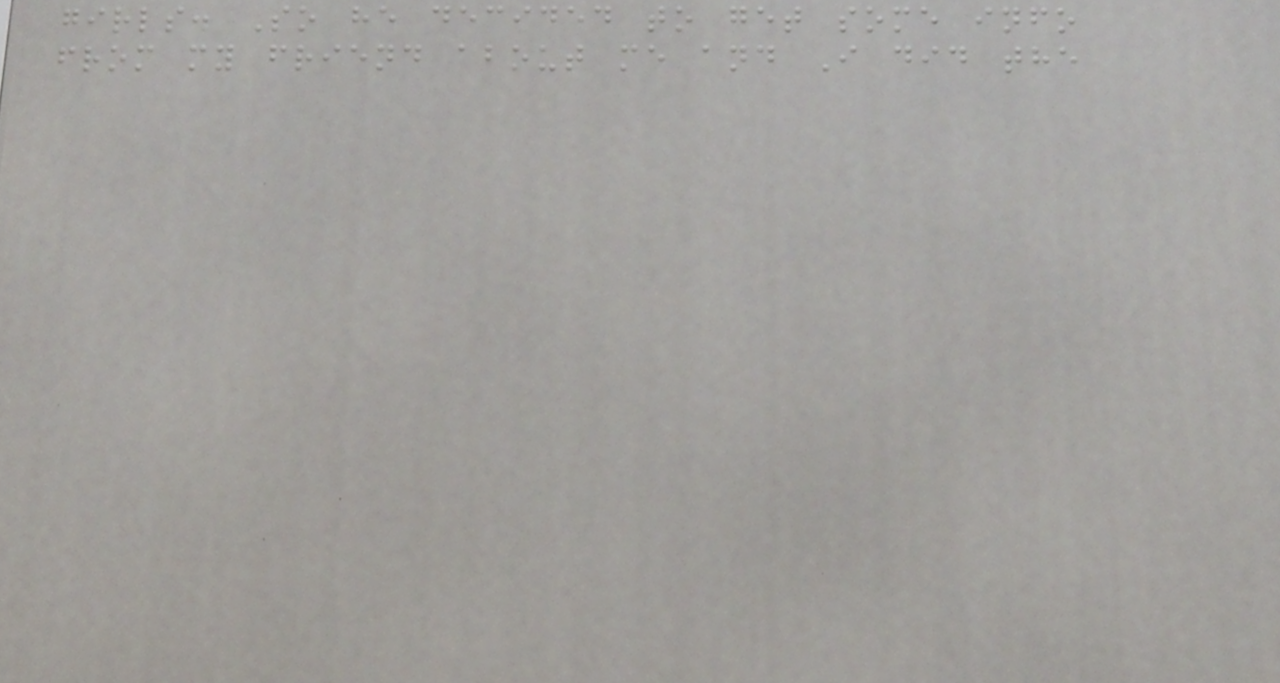girls. So he decided to get some info
from my friend about me and I did the
